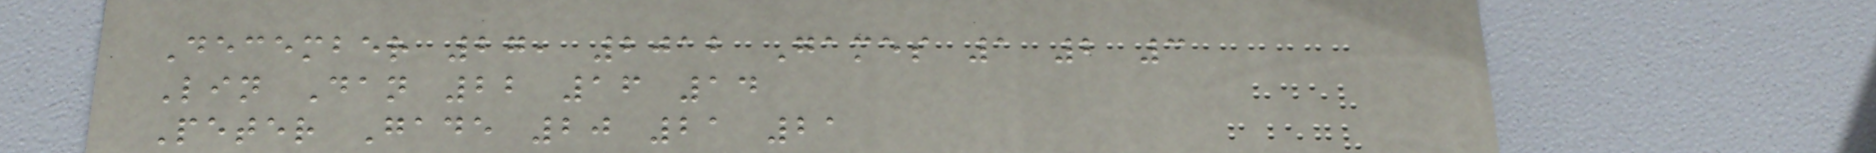December 27, 2012 Games 1 2 3
Lin Dan 22 16 14
Peter Gade 20 21 21
